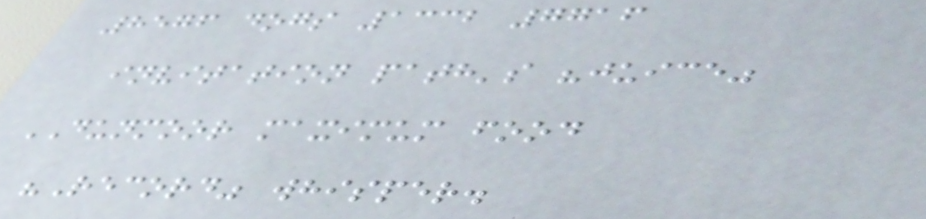8576 dogs 1332 7716
invitation path's "juice"
DUNMOOR maximum food
"Record" whisper.
